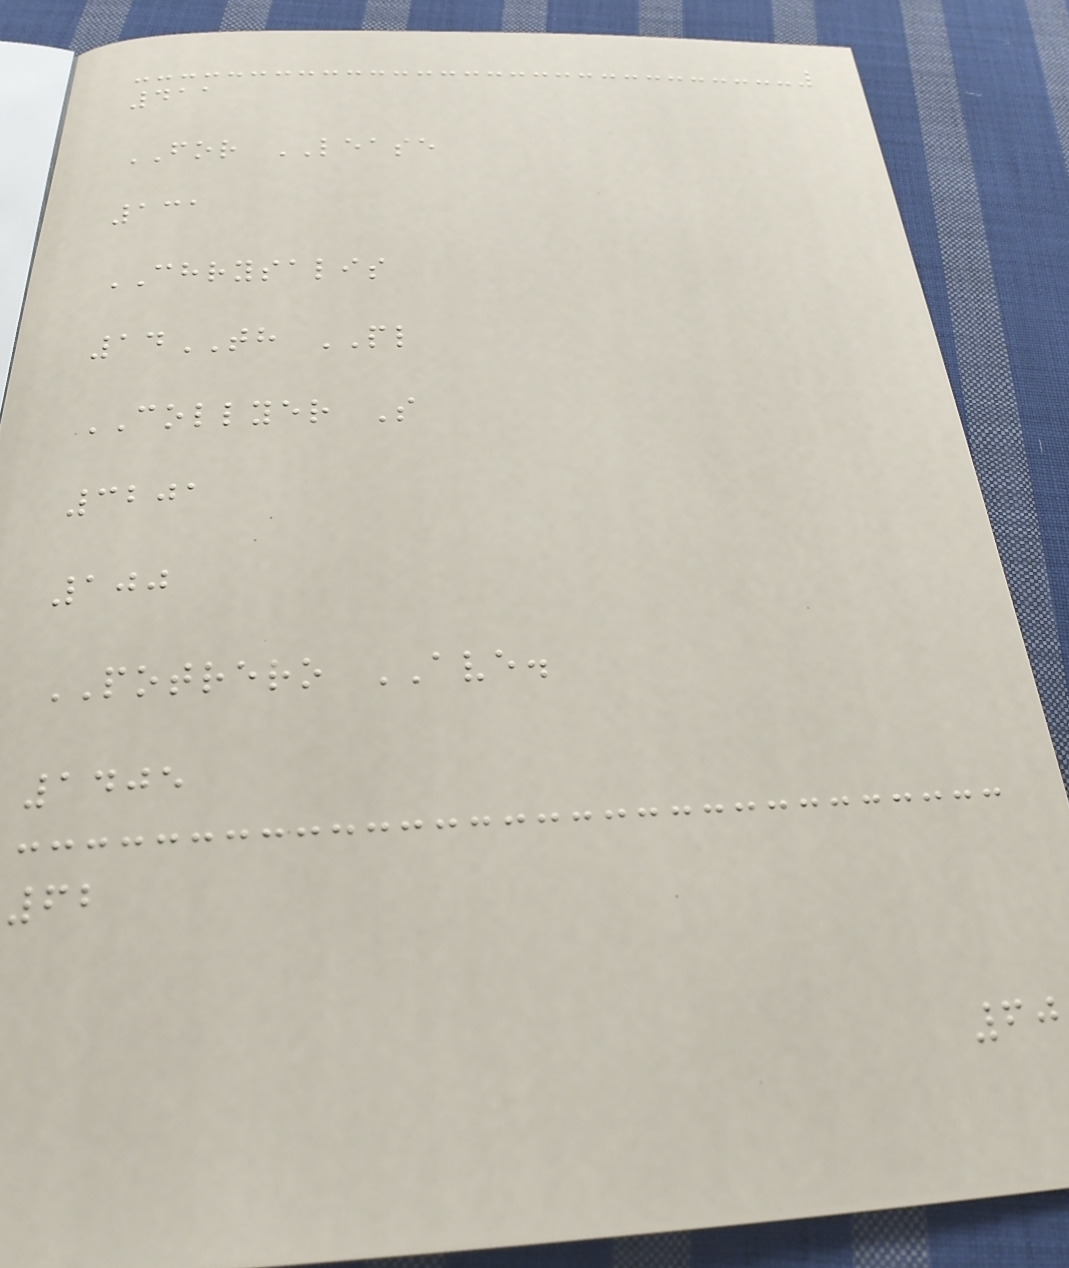411
FOR LEASE
131
CHRYSALIS
14TH PL
COLLYER S
3201
100
POTRERO AVE.
1405
62
60
